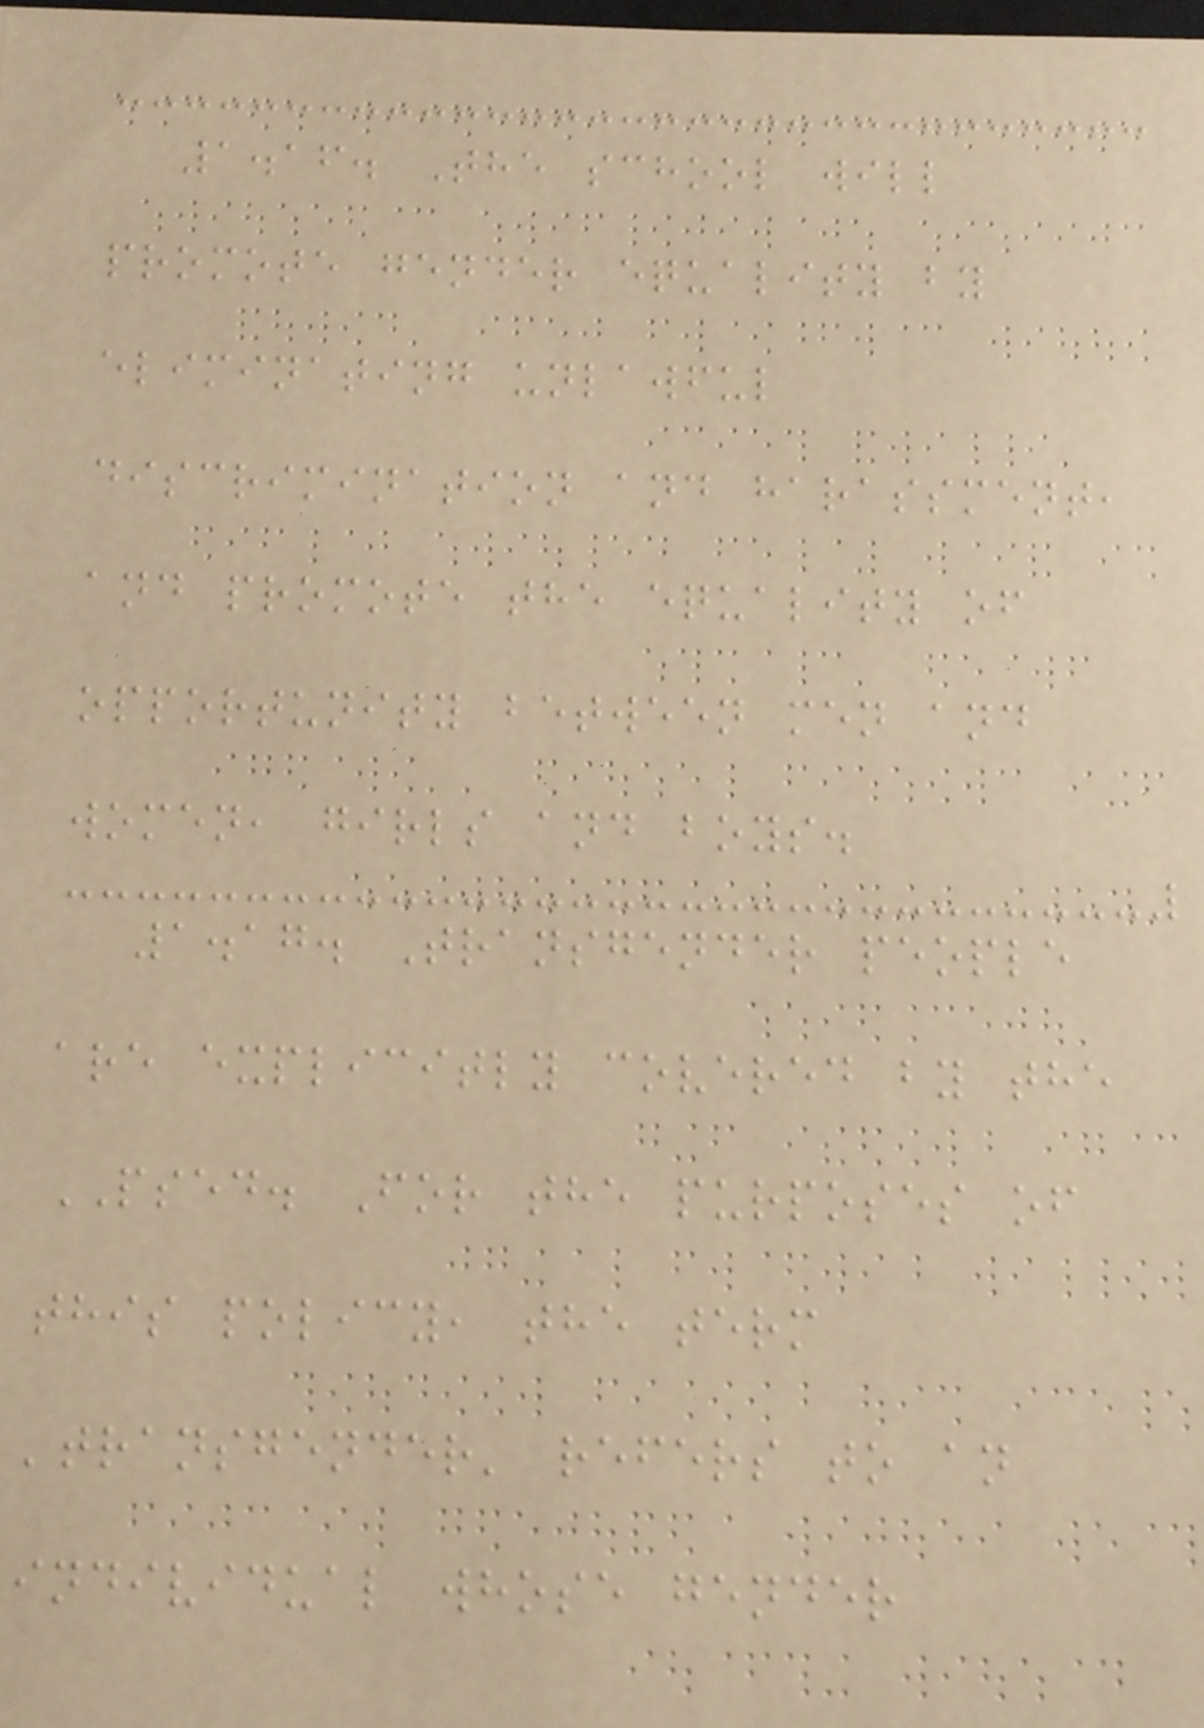1.16. The school will
promote gender equality by
eliminating unlawful
discrimination and harassment,
and promote the equality of
opportunity between men and
women, girls and boys.
1.17. Transgender people
are explicitly covered by the
PSED. For the purposes of
this policy, the term
'transgender' refers to an
individual whose gender
